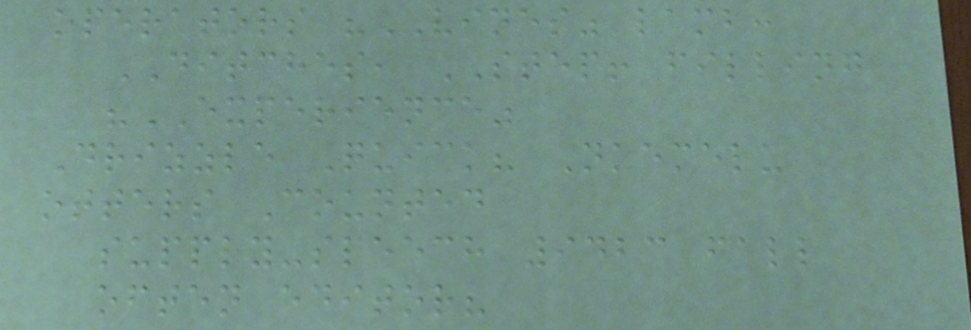operators "VINES" lamb:
DITCHES, STEP! filling
"EXPERIENCE"
Drizzle Quick? Nkemelu
otters Counted
supply-speech 9423 fall
often editor?
